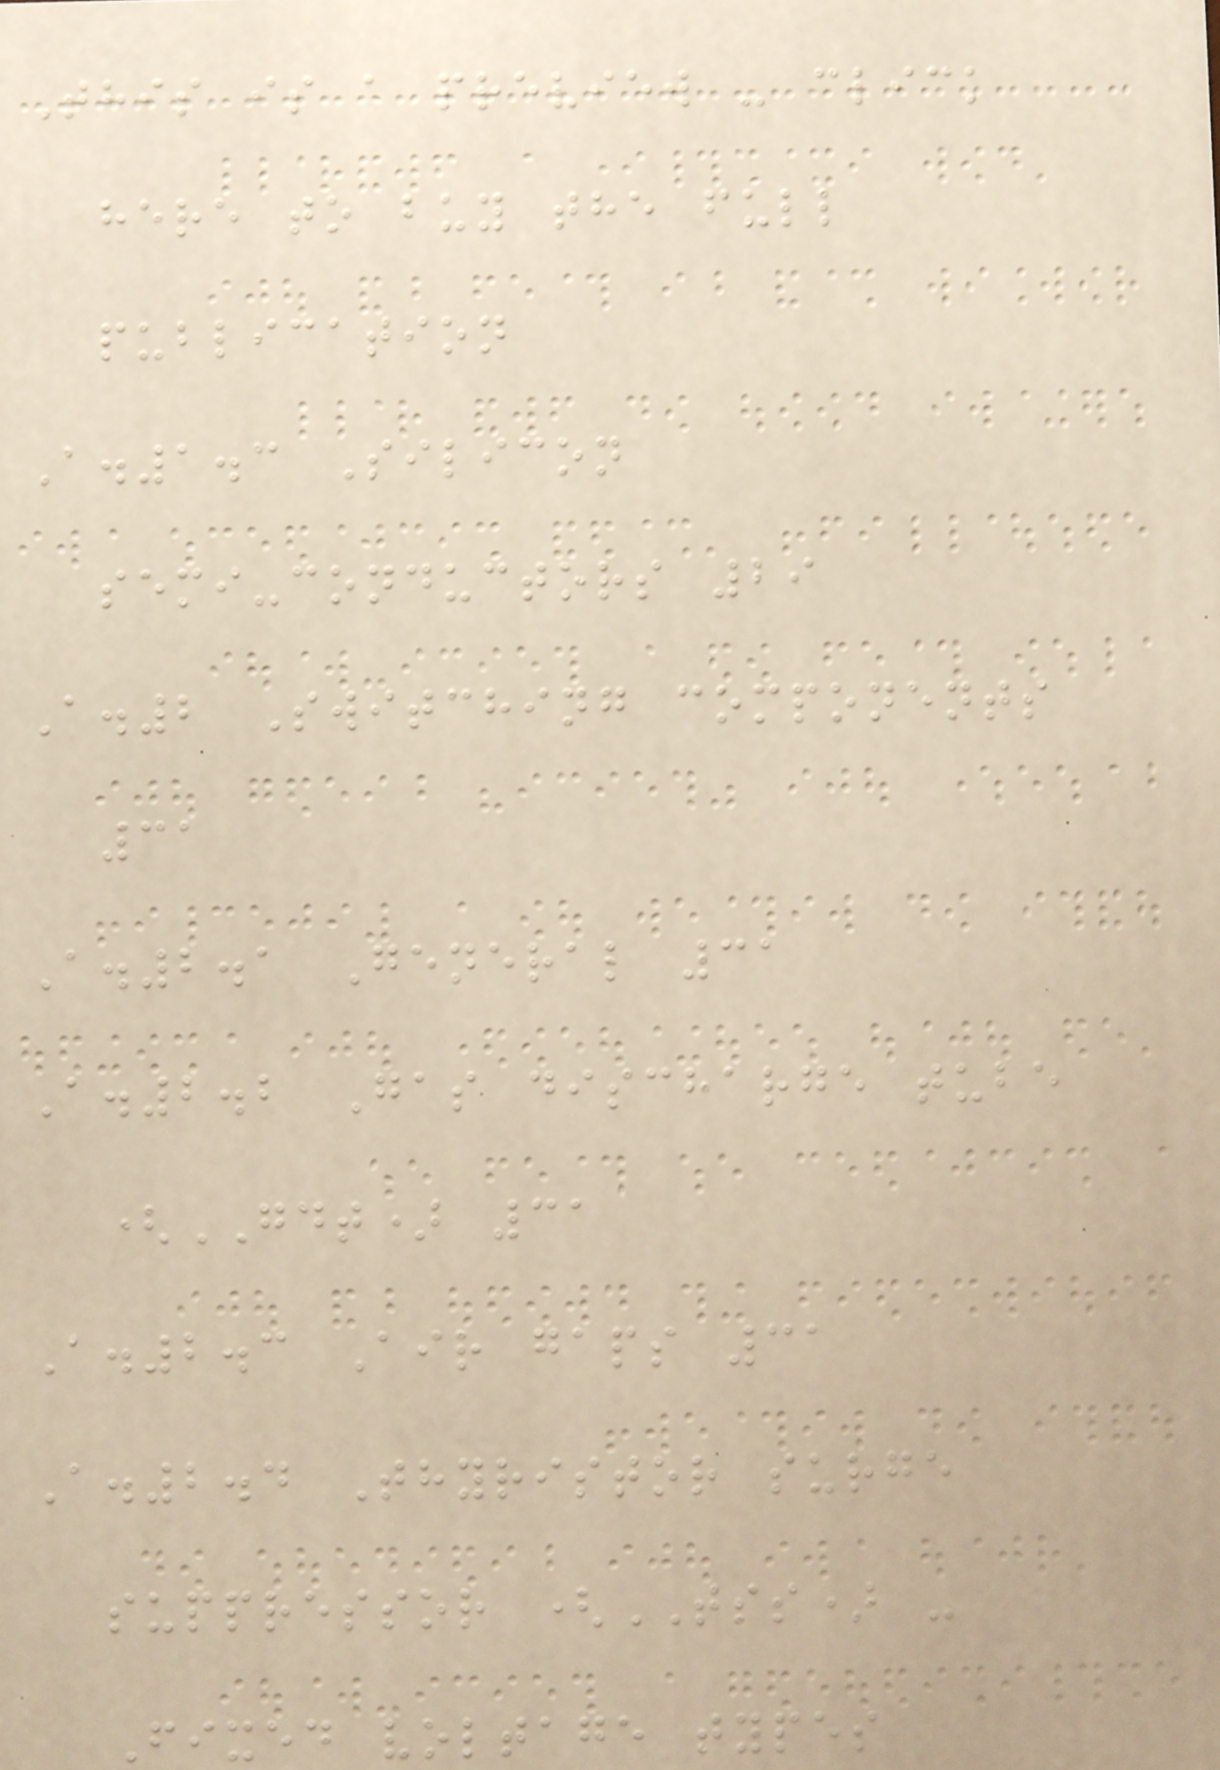This is a preview - click
here to buy the full
publication
A.1.3 Silicon
semi-conductors 29
A.2 Switching components
31
A.2.1 General 31
A.2.2 Gas discharge tube
(GDT) 31
A.2.3 Air gaps 31
A.2.4 Thyristor surge
suppressor (TSS) -
Fixed voltage types
